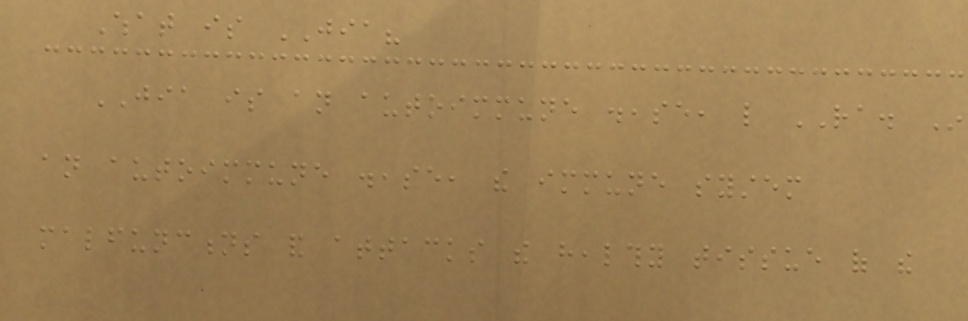What is JIA?
JIA is an autoimmune disease, like RA. In
an autoimmune disease, the immune system
malfunctions and attacks the healthy tissue of the
